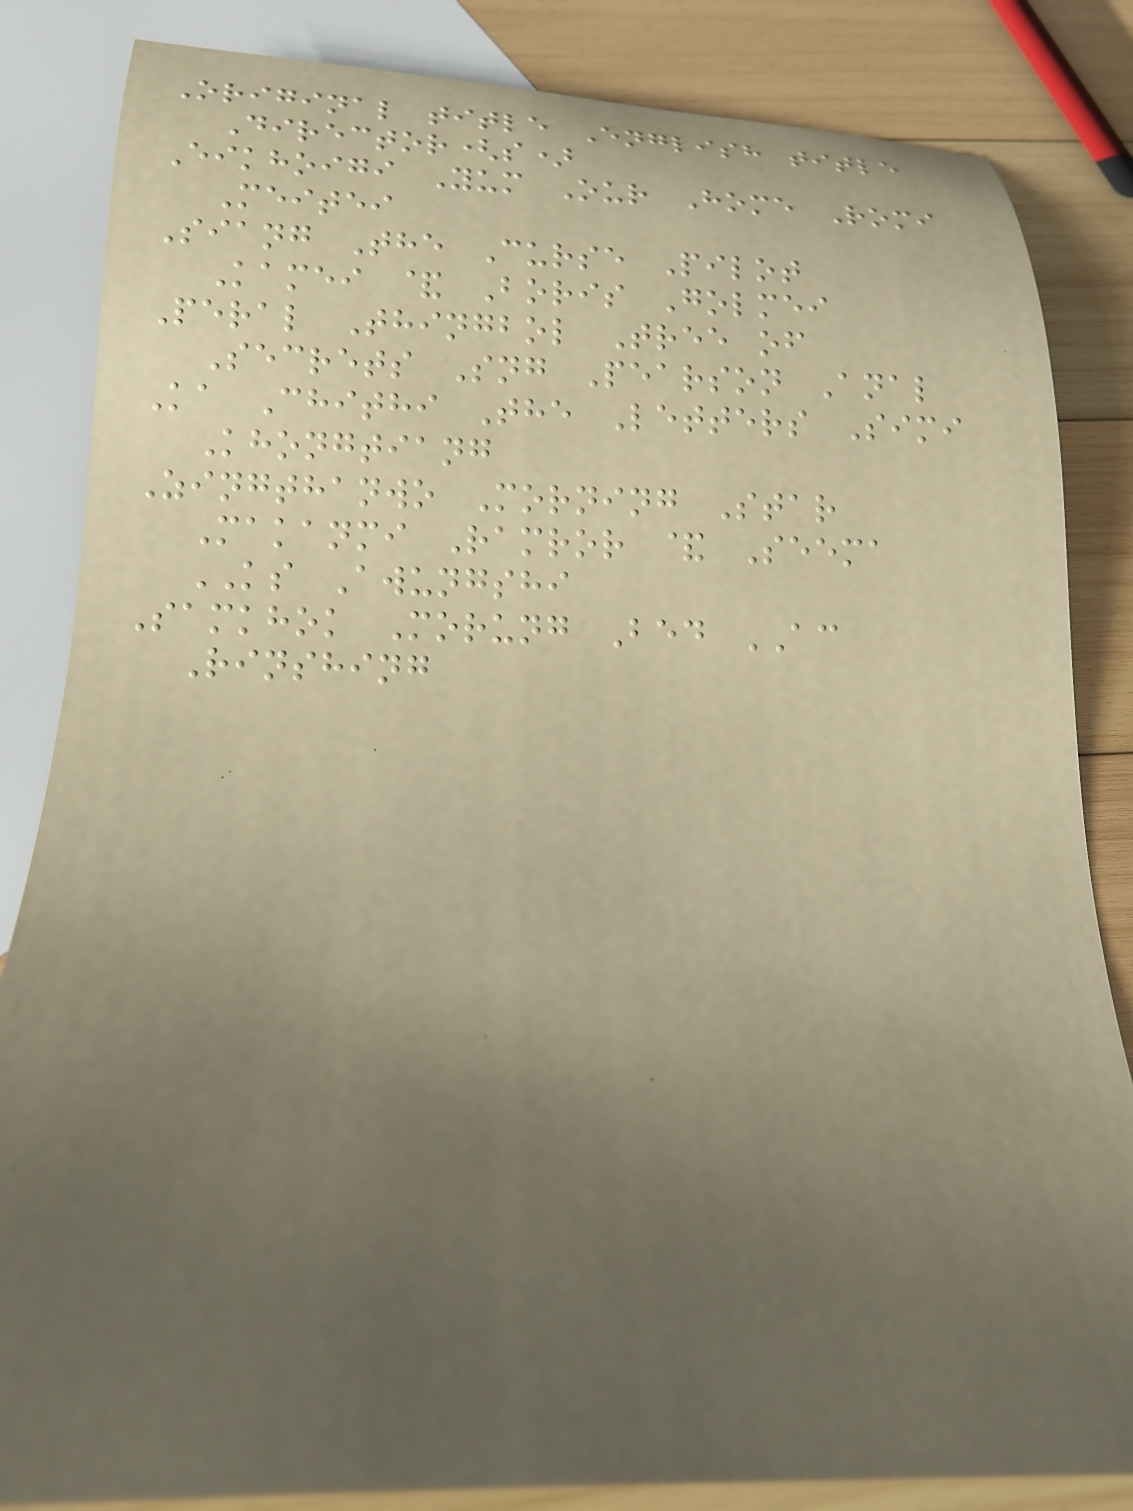Original title English title
Director(s)
Eikhoigi Yum Our Home Romi
Meitei
Siang The Curse Pilot
Kamei & Boris Golmei
Peral Thingbol Tree of
Secrets Sng Pearson Anal
Ka Chithi The Letters Simi
Khongtiang
Zingthanwo Morning Star
Makanmi Ramror & Seema
KS Awungshi
Samkhok Morung Bed AC
Rinshing
